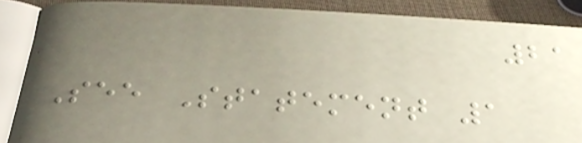21
See Statement 1
